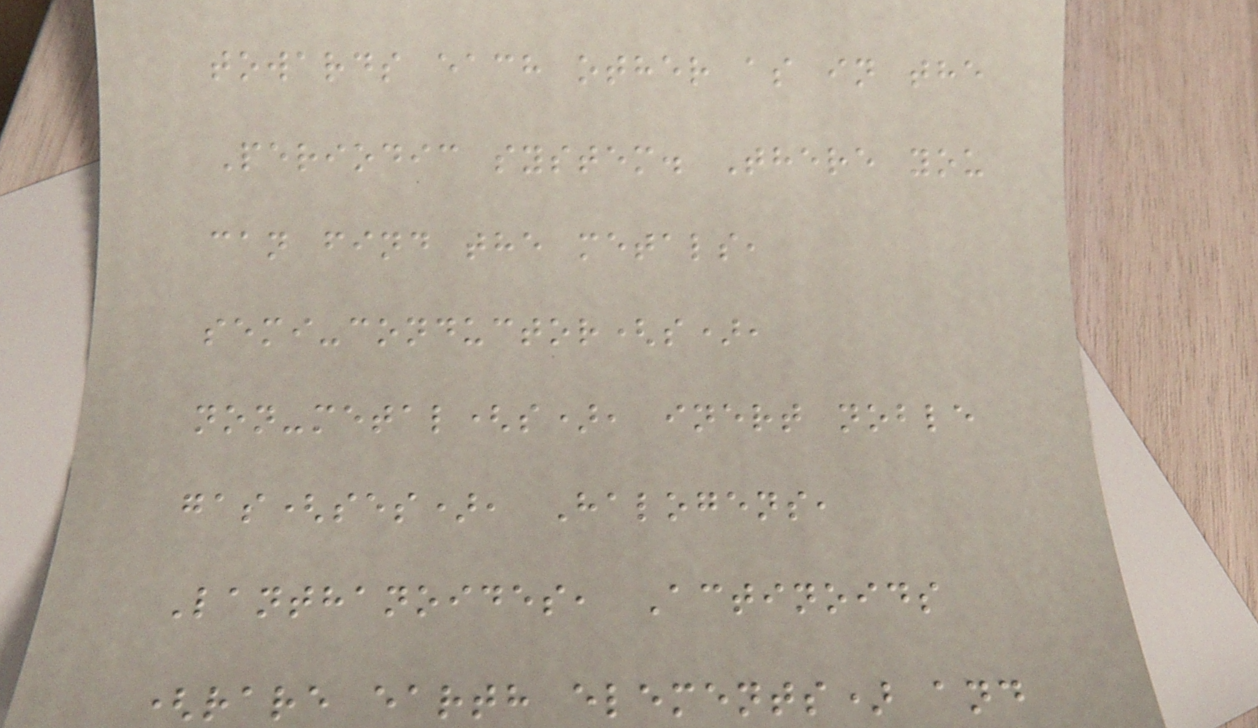towards each other as in the
Periodic system. There you
can find the metals,
semi-conductor(s),
non-metal(s), inert noble
gas(ses), Halogens,
Lanthanoides, Actinoids
(rare earth elements) and
